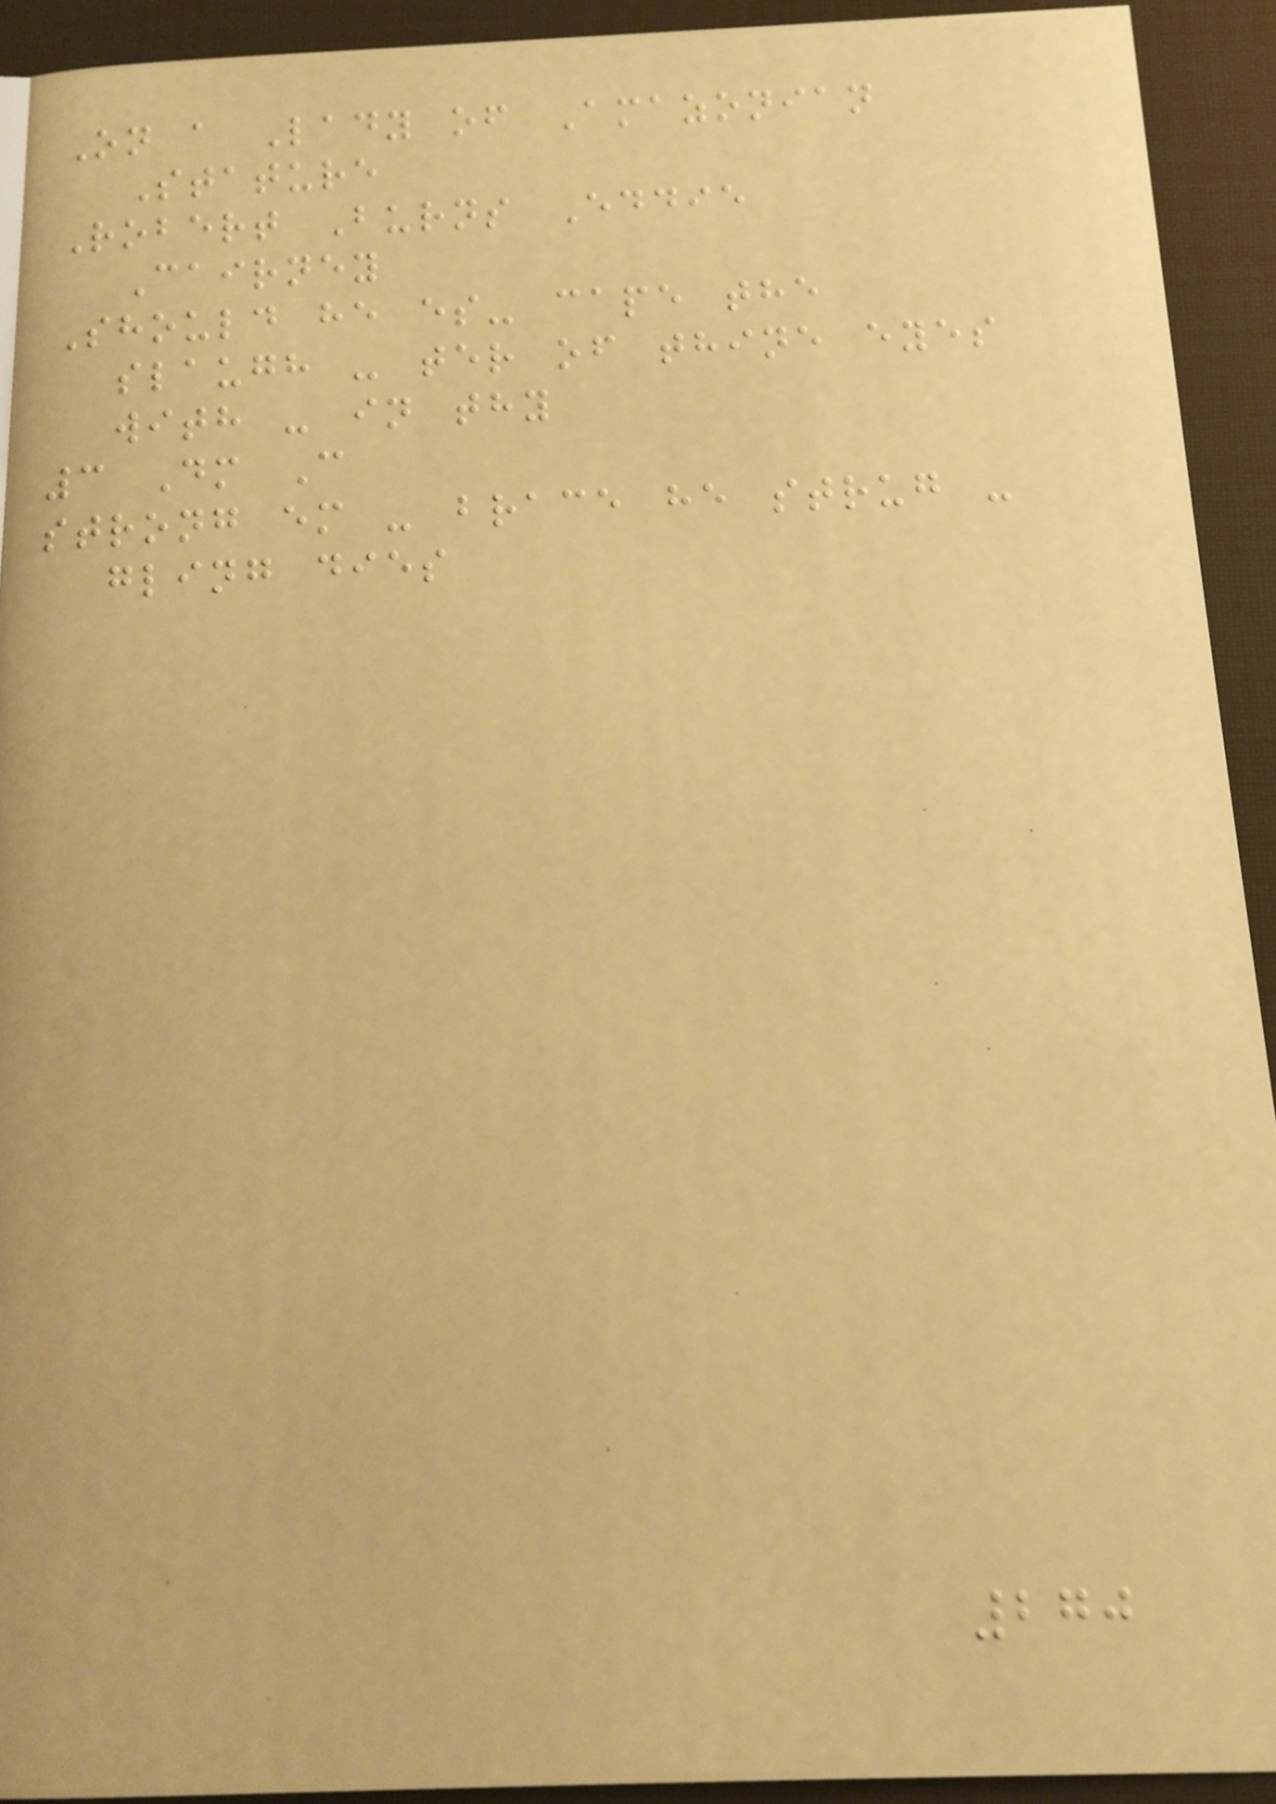On a Lady of Amazonian
Stature
Robert Burns Eddie
Cairney
Should he es- cape the
slaugh - ter of thine eyes
with - in thy
3 Dm C
strong em - brace he strug -
gling dies
270
